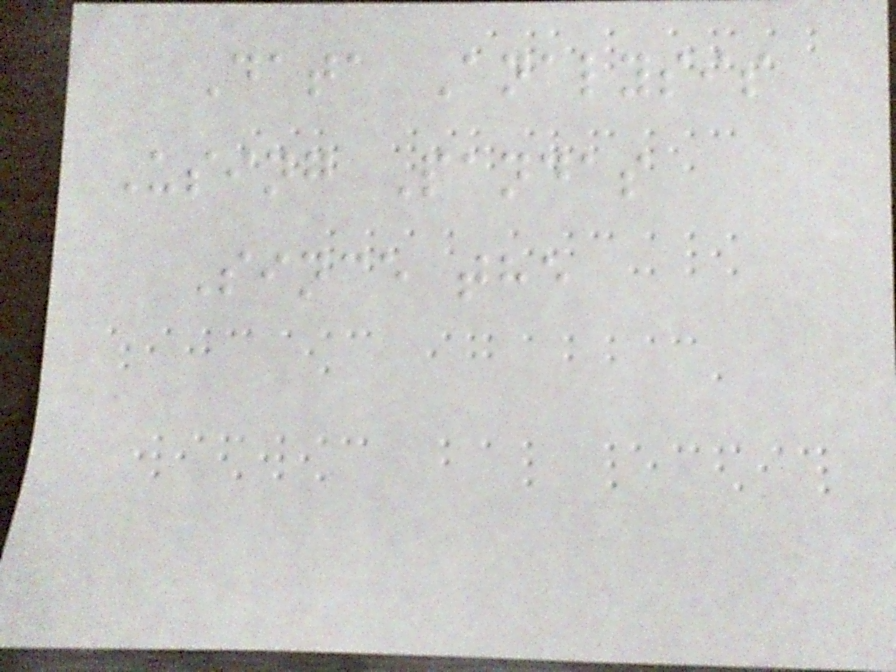Data Analysis
Using Pandas
Since the
